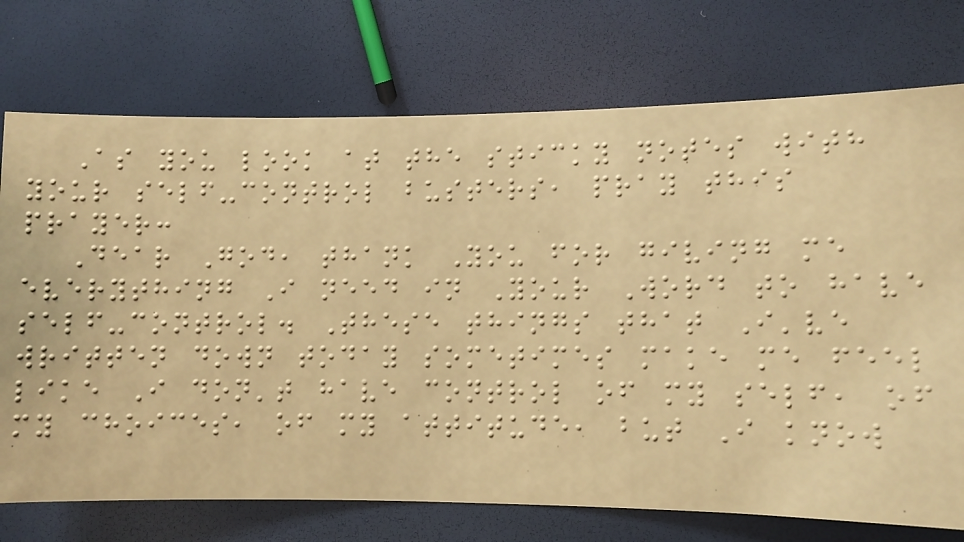As you look at the sticky notes with
your self-control busters, pray this
prayer:
Dear God, thank You for giving me
everything I need in Your Word to have
self-control. These things that I've
written down today sometimes make me feel
like I don't have control of my self, of
my choices, of my attitude, but I know
